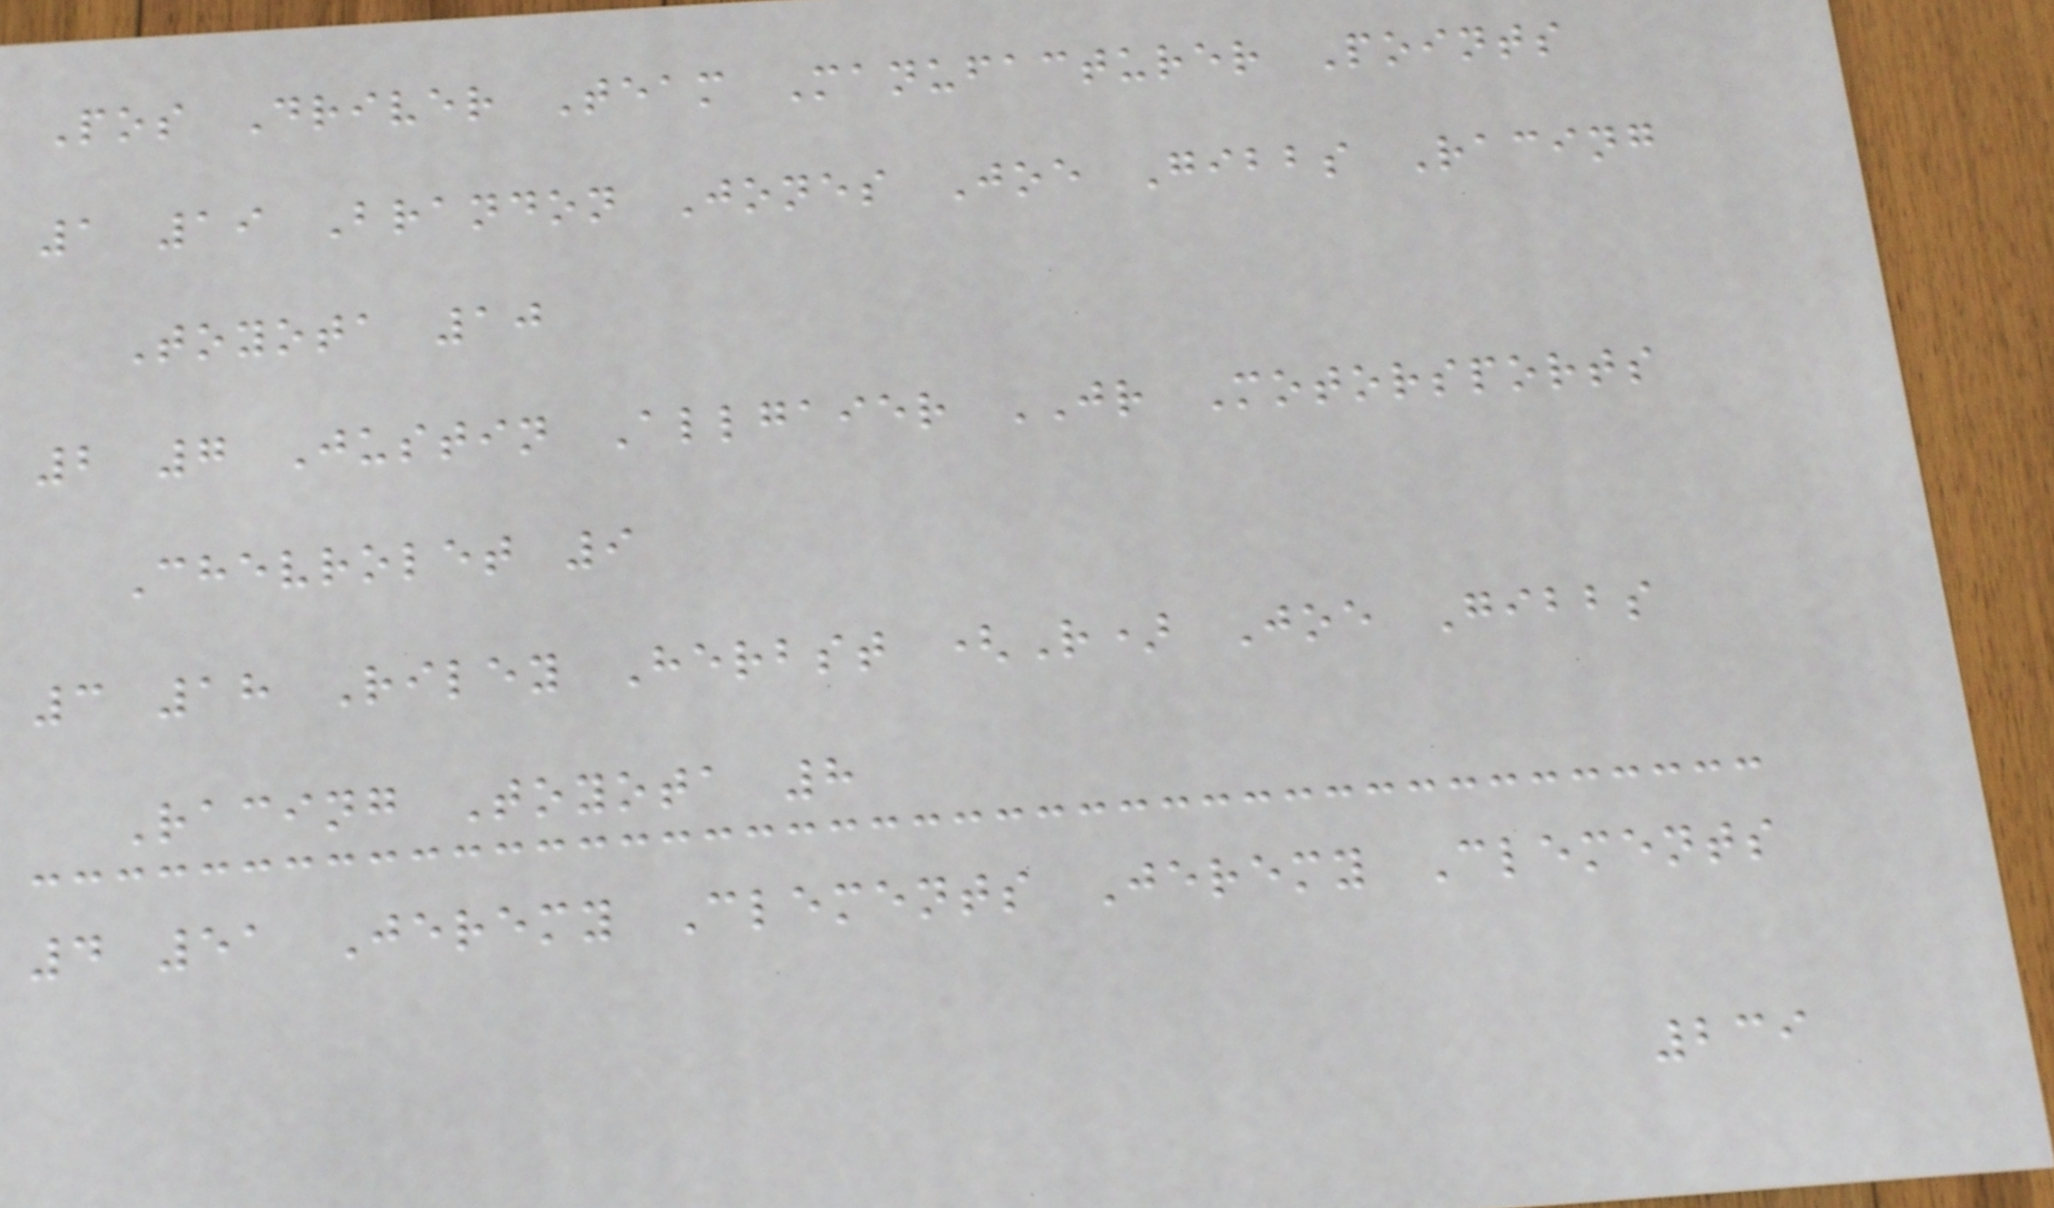Pos Driver Team Manufacturer Points
1 19 Brandon Jones Joe Gibbs Racing
Toyota 10
2 7 Justin Allgaier JR Motorsports
Chevrolet 9
3 18 Riley Herbst (R) Joe Gibbs
Racing Toyota 8
4 51 Jeremy Clements Jeremy Clements
239
